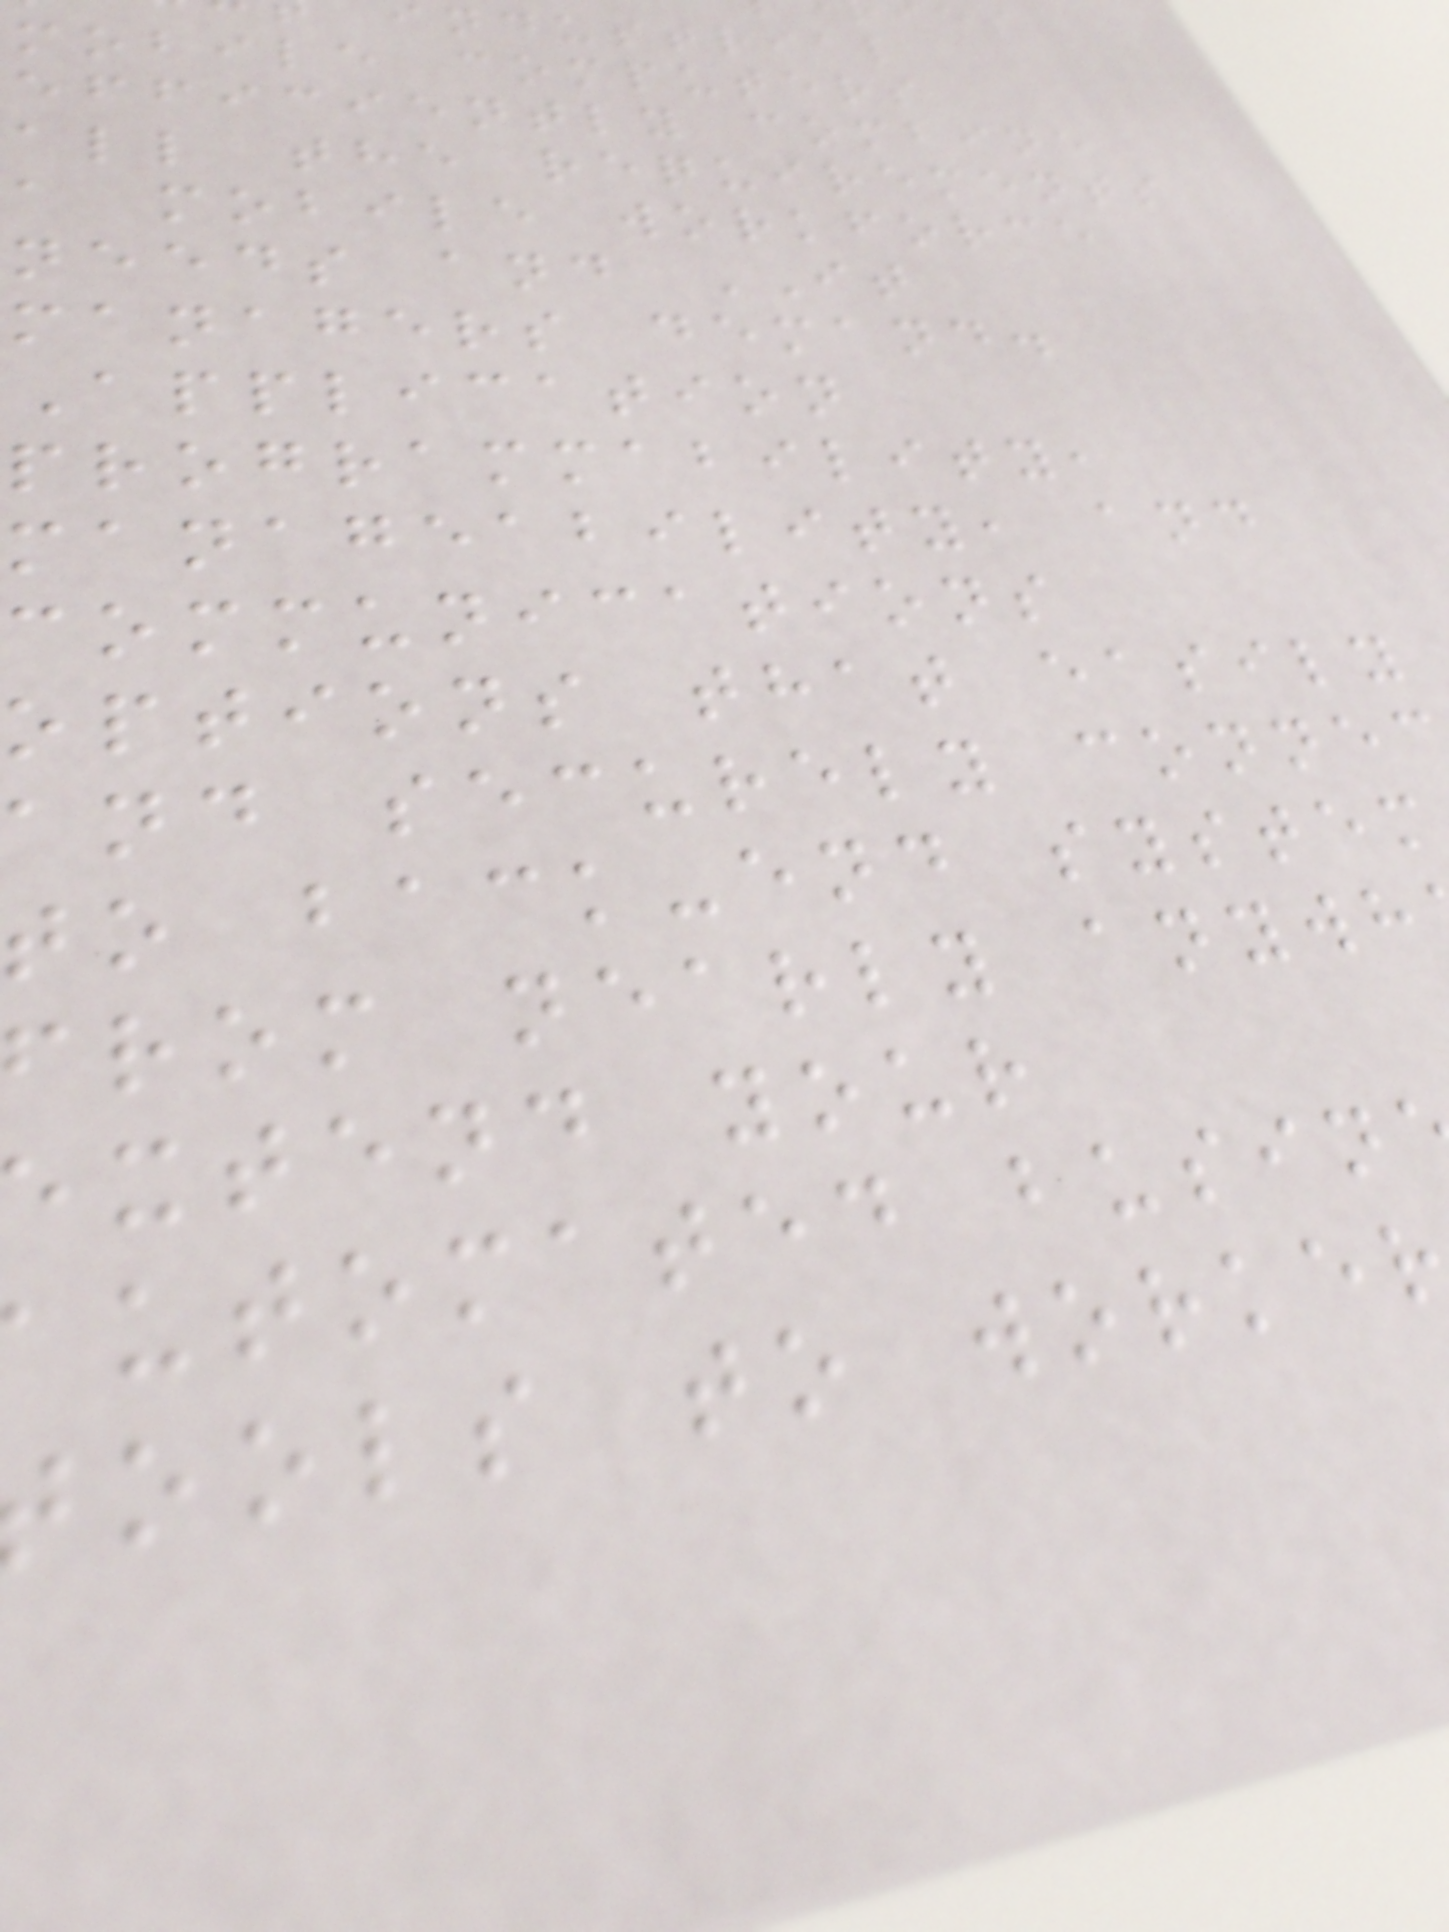ndustrial
mobile computers
efficiently combine
all the requirements
a mobile workforce
needs and IT
managers demand.
Application
programmability,
manageability, and
communications
options that easily
and securely connec
to back-end system
from nearly anywh
xtend your
utomated busin
ools to worke
